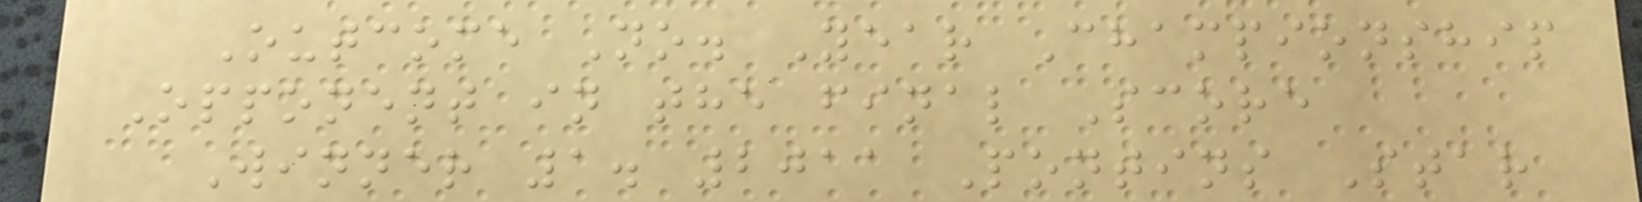Outcome No. Year Championship
Opponent in the final Score
Winner 1. 2011 Pontins Star
